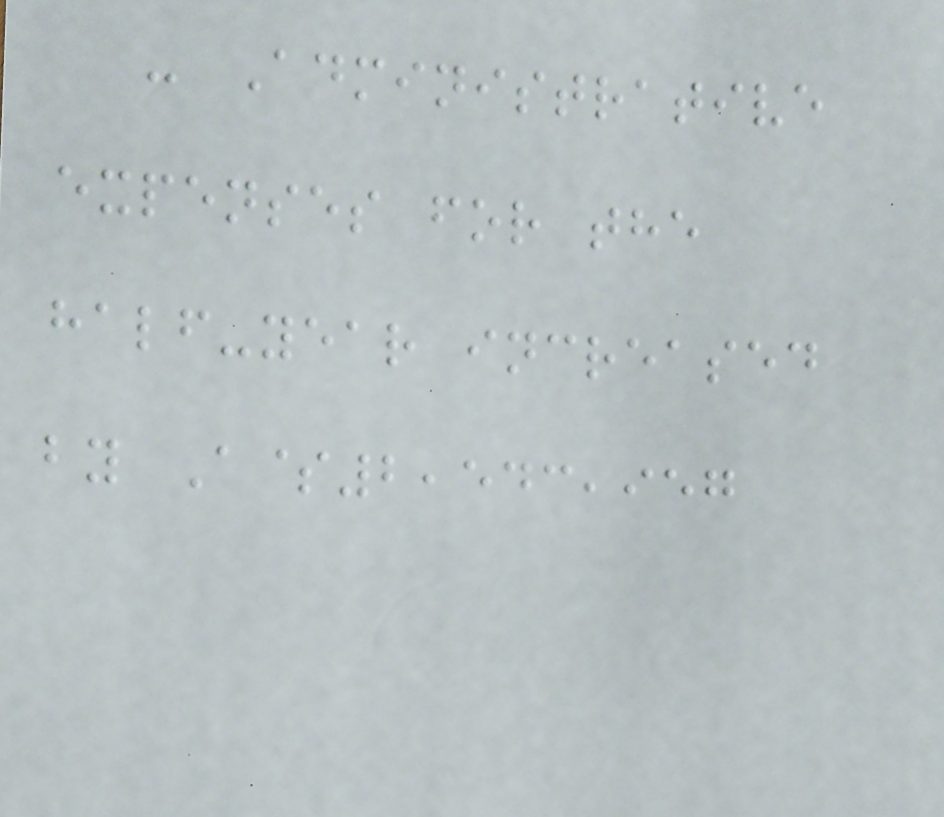- Administrative
expenses for the
half-year increased
by A$2,543,957
